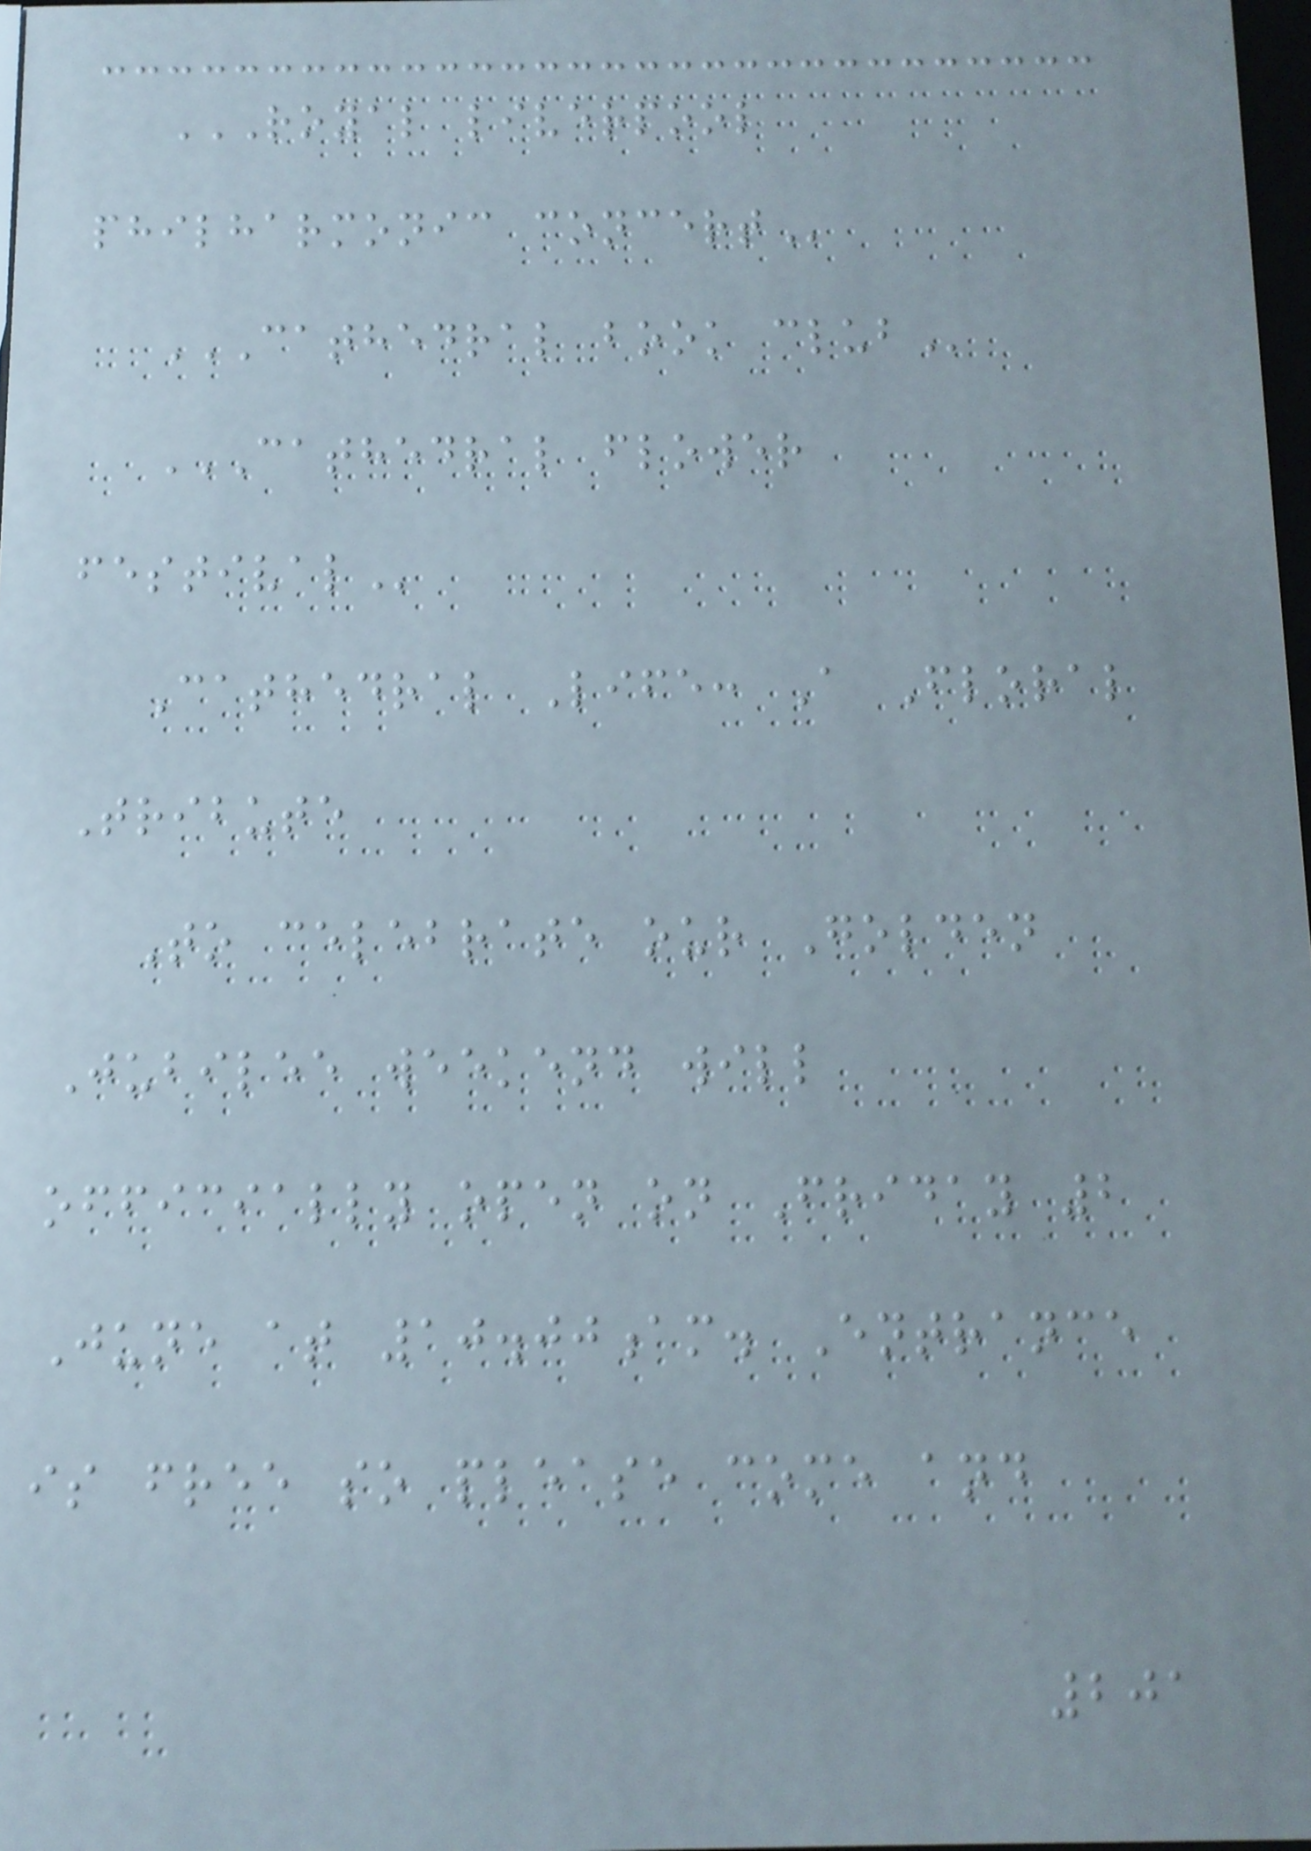ROYAL LIVERPOOL
PHILHARMONIC CONCERT
CATHEDRAL BOOK CLUB
CATHEDRAL FLOWER
FESTIVAL
Cathedral Life: A Floral
Tribute
To celebrate our Golden
Jubilee weekend will
officially open on Friday 2
June at 10.00am. Entrance
is free so please come and
201
